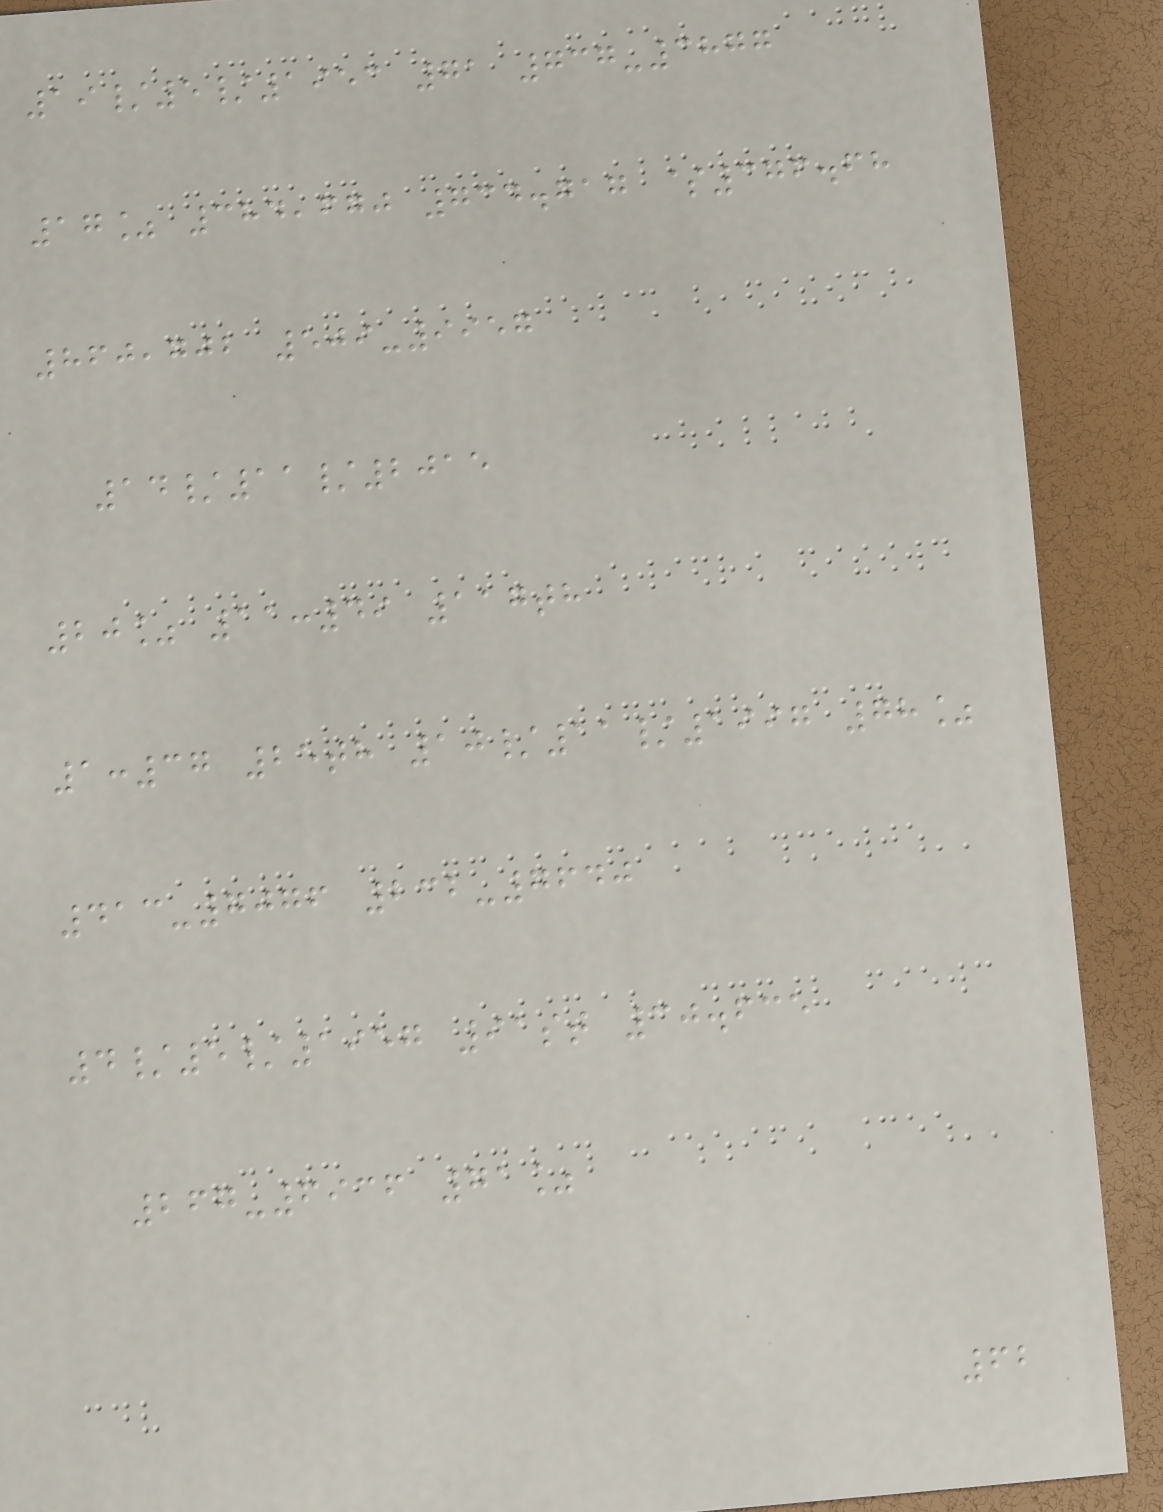19/5/1953 71 737-3877
17% 384,670 734.717 $376.68
860,702 509-9957
14/11/2015
20% 11:49 117th
1:37 25th 10/11/1997 78%
413-7076 232-7640
4/5/1957 91st 30.635
267-6936 71%
62
